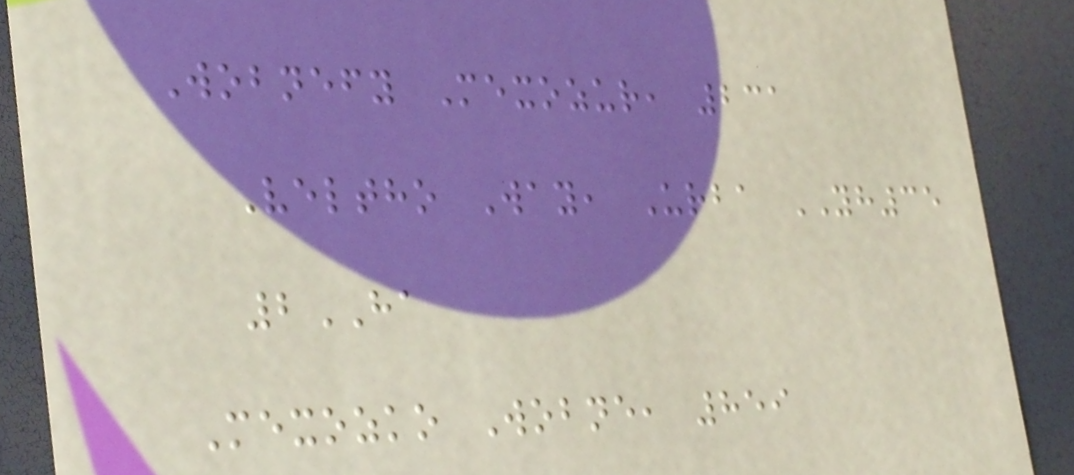Wobnefy Mexozur, 231
Veltho Way, Urba YH35
2HA
Mexozko Wobne, 859
